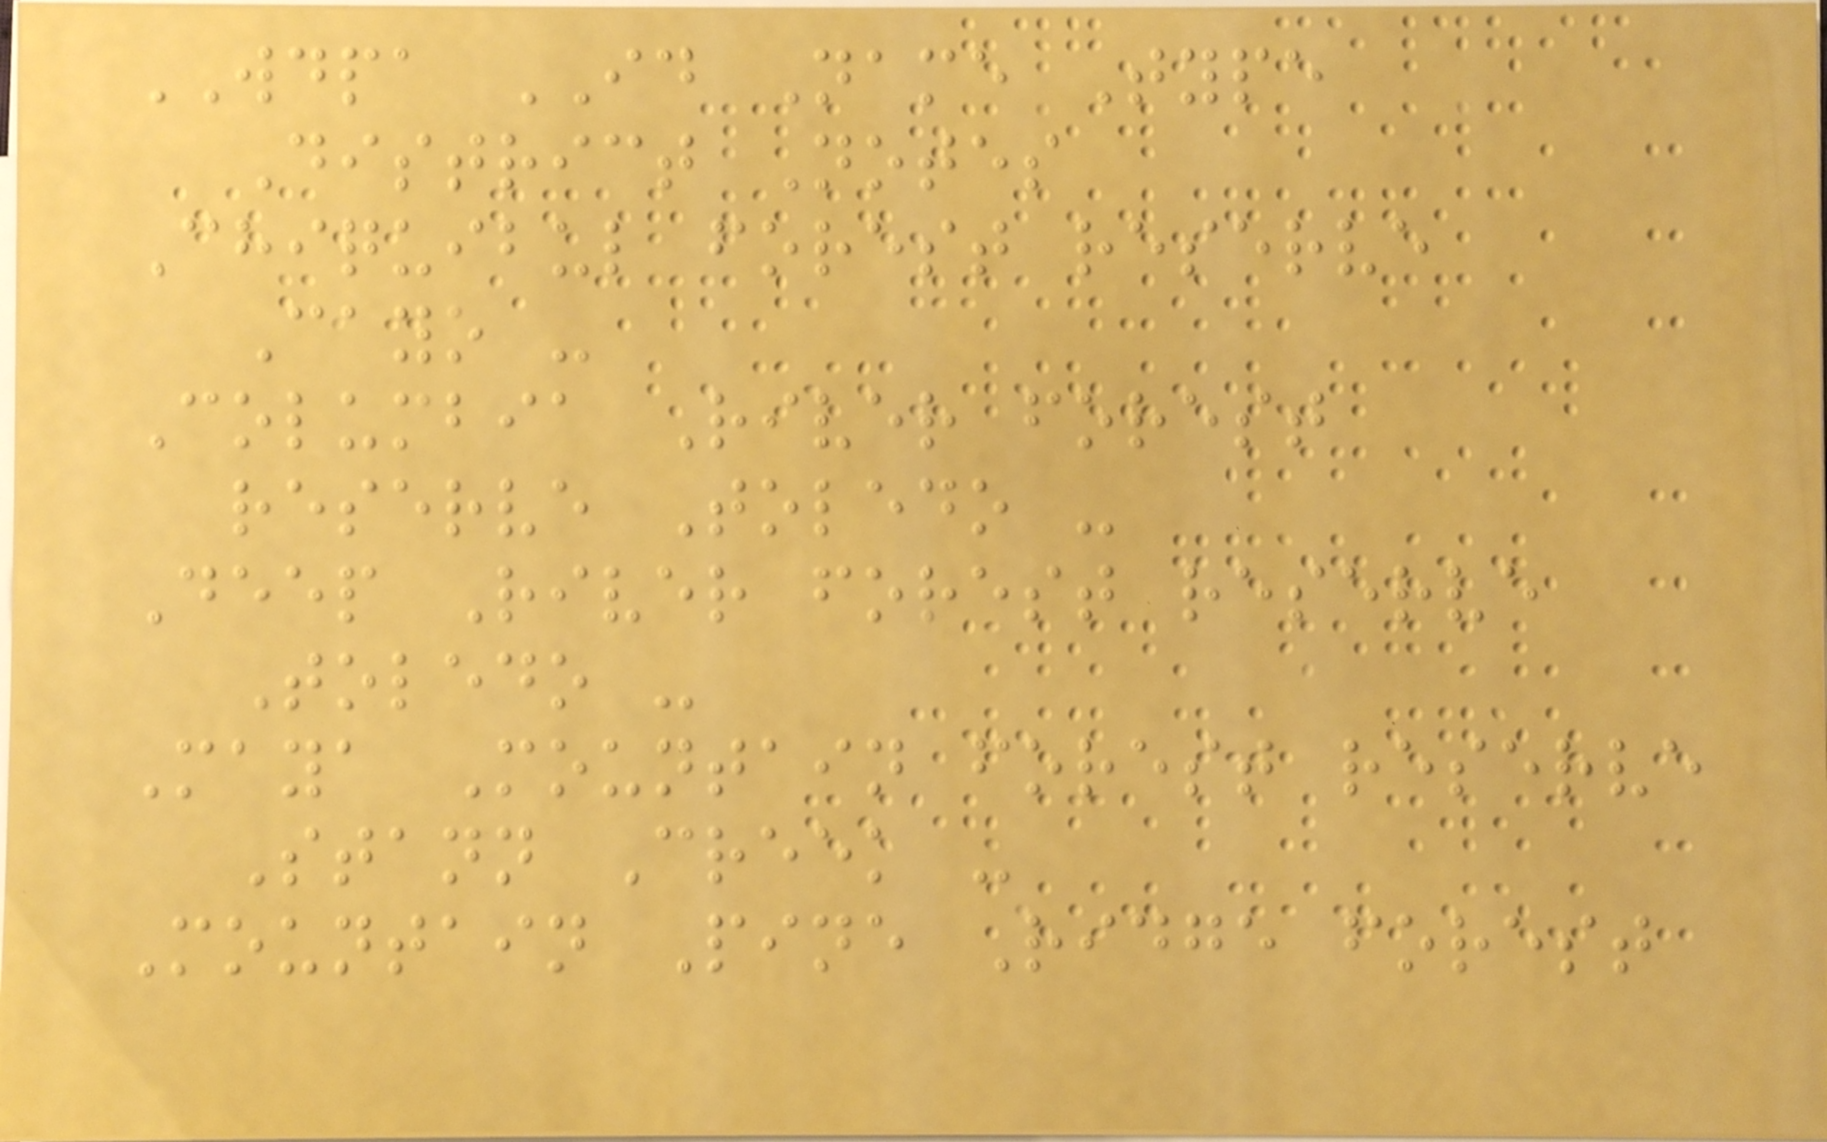WDPA ID Name Type
District Notes
Chiquibul forest reserve
Cayo -
Columbia River forest
reserve Toledo -
Deep River forest reserve
Toledo -
Maya Mountain forest reserve
Stann Creek -
Mountain Pine Ridge forest
